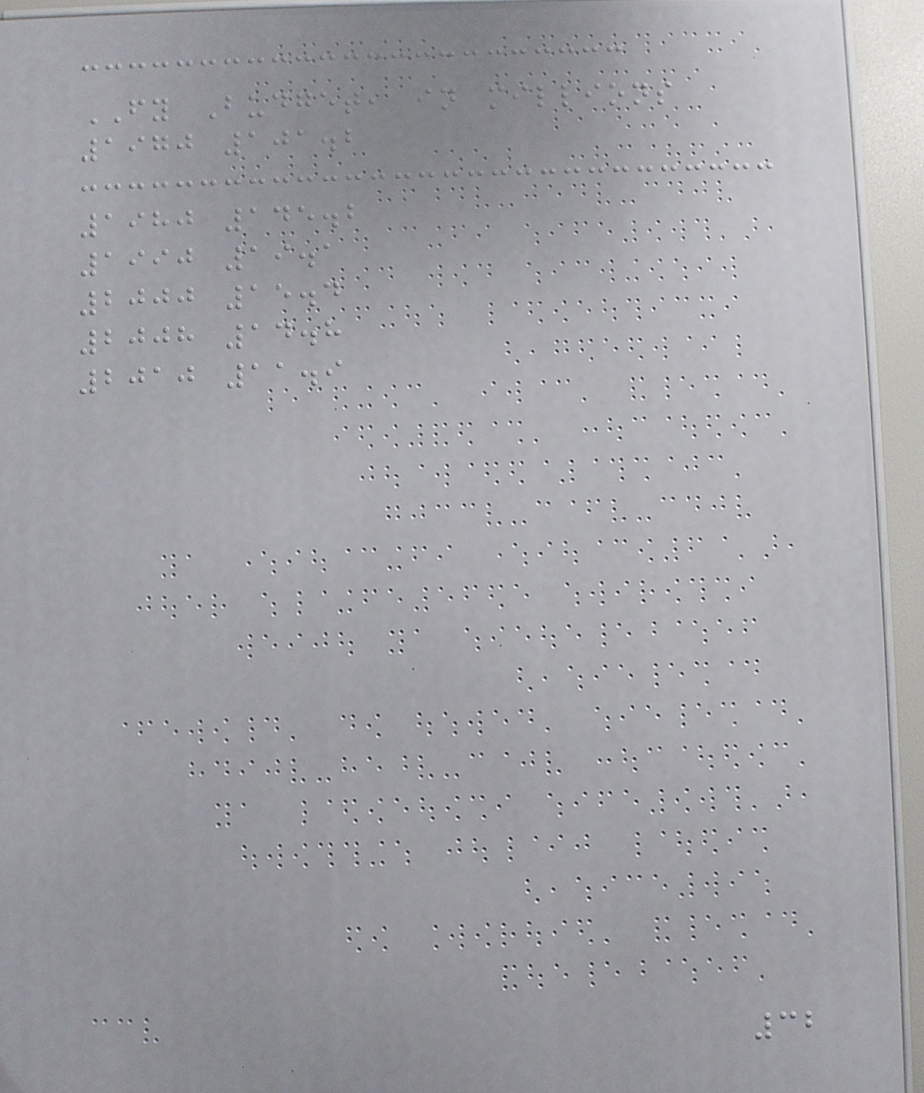FY Budget, in millions
1970 101.2
1980 145.2
1990 19.1
2000 15.4
2008 14.8
2010 11.9
32
